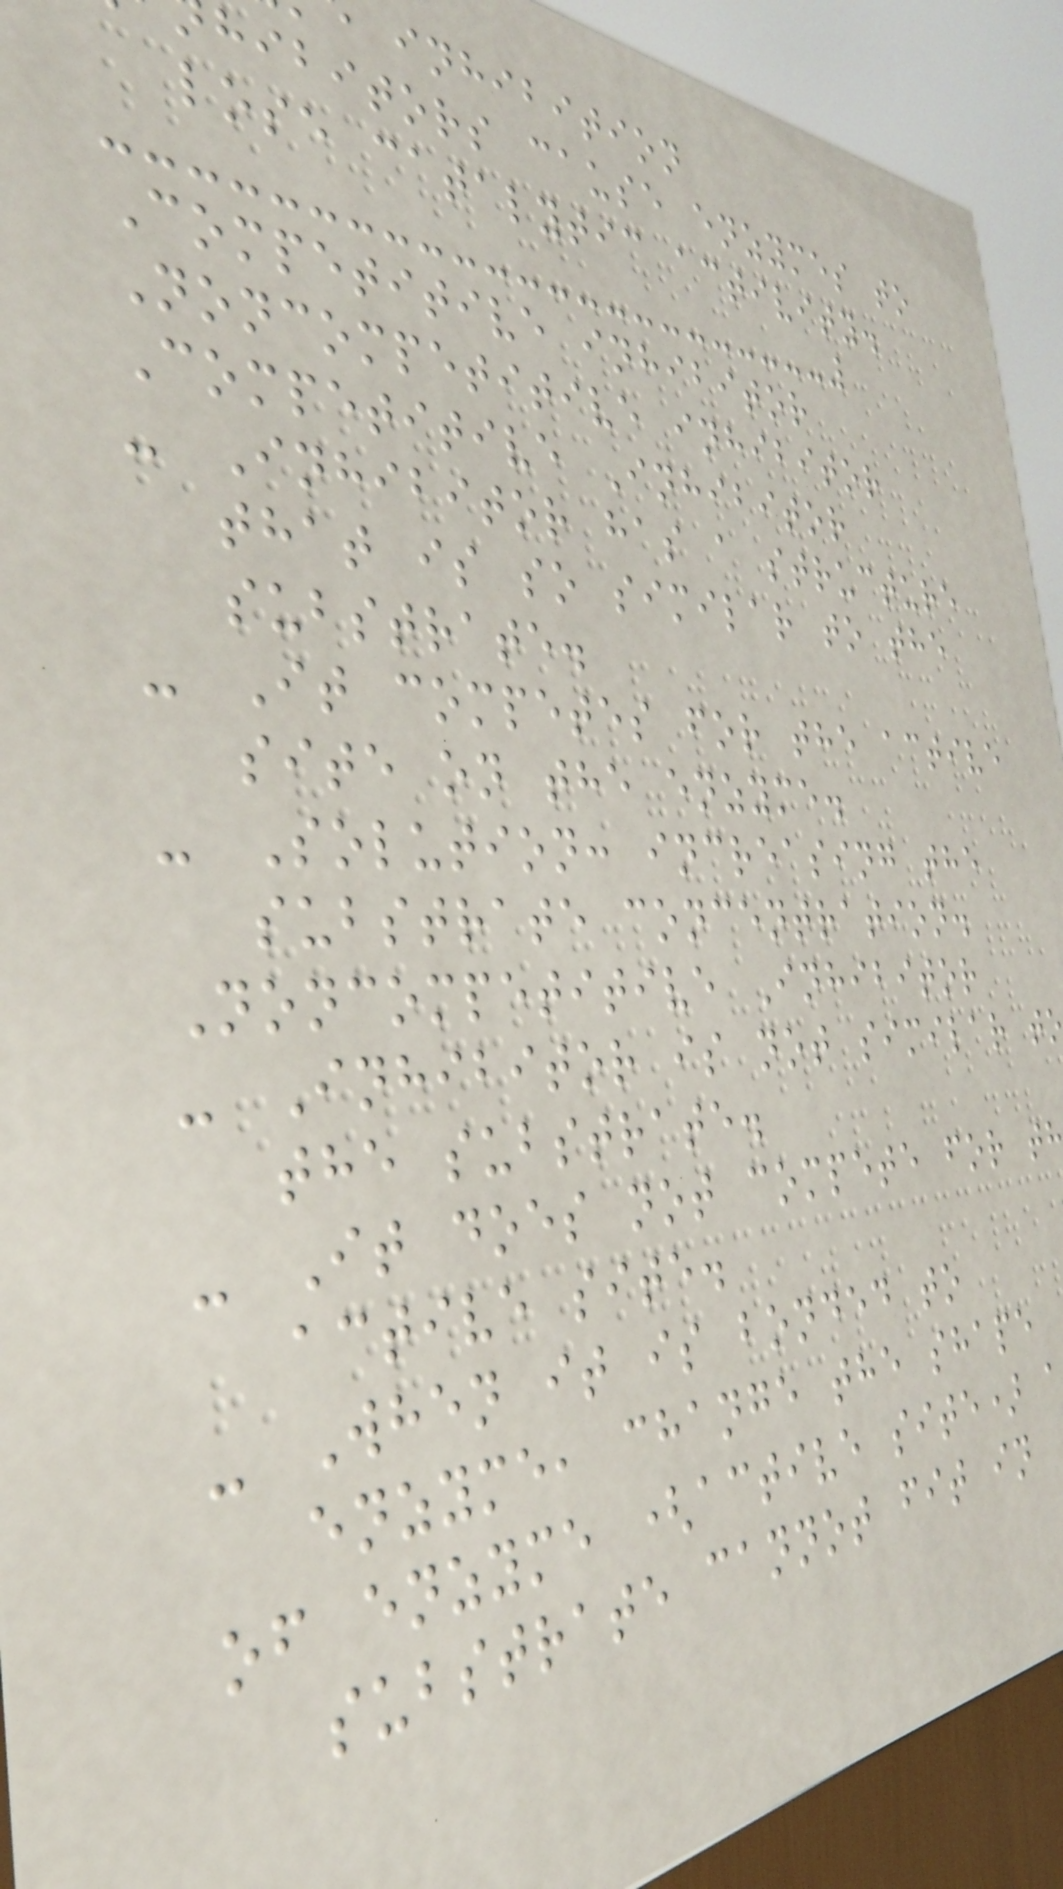inhibition
hibitors cause enzymes to
lose catalytic activity.
Competitive inhibitor
Noncompetitive inhibitor
Competitive Inhibitor
- Inhibitor has a structure
that is so similar to the
substrate.
- It competes for the active
site on the enzyme.
- Solution: increasing the
substrate concentration.
Noncompetitive Inhibitor
- Inhibitor is not similar t
the substrate.
- It does not compete for t
active site.
- When it is bonded to
enzyme, change the shape
of enzyme (active site)
substrate cannot fit in
